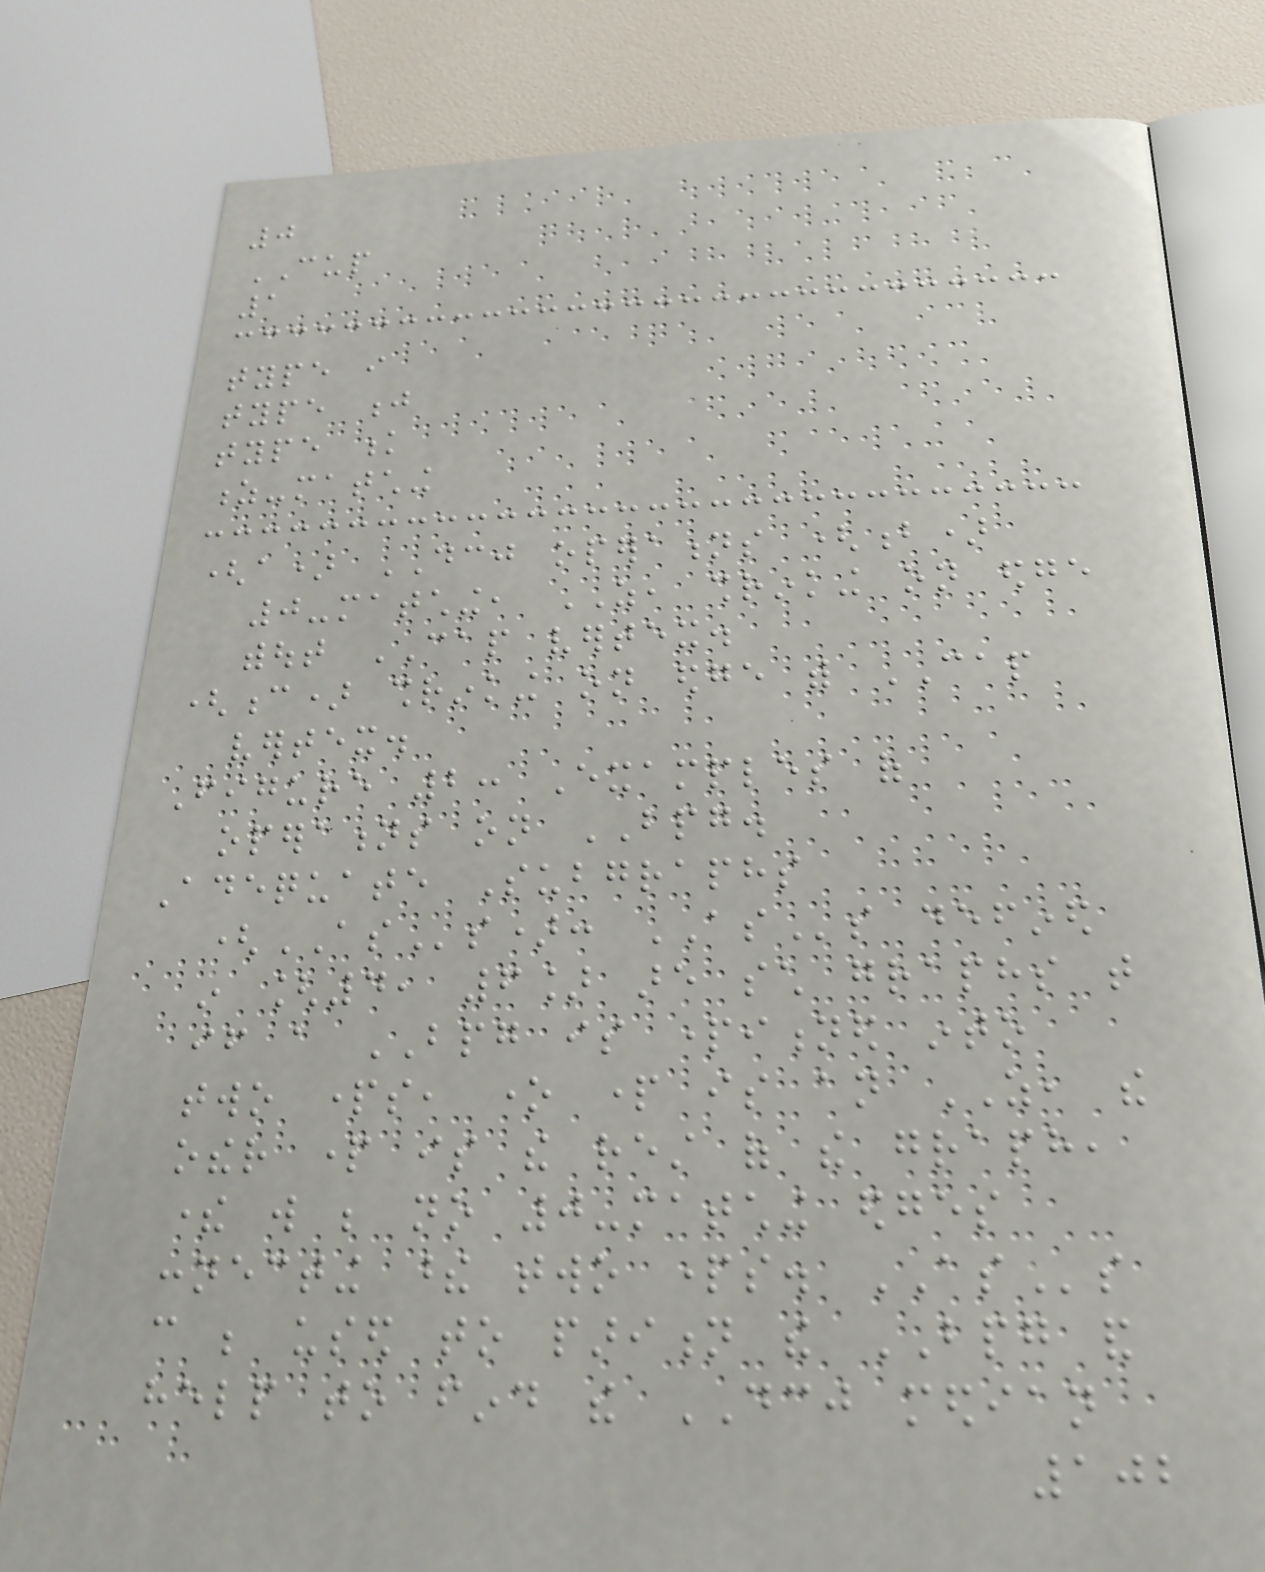0
CUP
1
type i
type j
type k
z-matching
(a) DCJ operations (b)
0-matching, AS, shrinking on edge
without CAP vertex.
(c) shrinking on edge with CAP
vertex.
Figure 2: Examples of
operations on BPG.
Adequate Subgraphs
(ASs): ASs defined
in [4, 6] are such graphs that
if a BPG is partitioned into
two parts, one part is an AS, the
other part is the rest of the graph,
there will be no 0-matching edges
connecting these two parts. ASs
can be used to parition the BPG and
help to find the DCJ median
102
